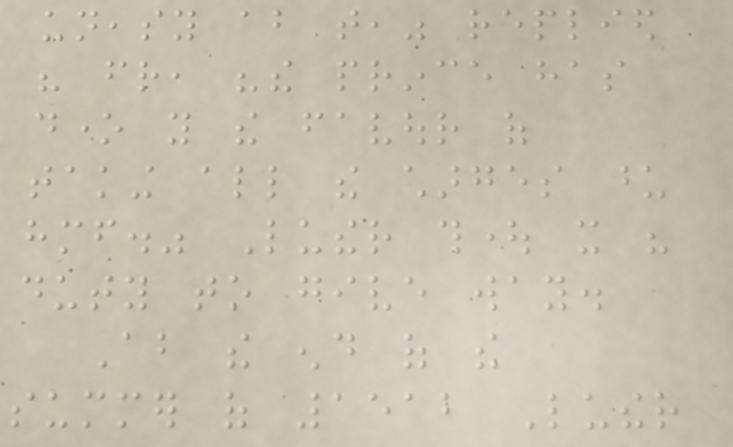uneasy about that," replied
his friend, "the prince has
done you the favour of
taking all the charges upon
himself." Luther thought it his
duty to give way.
About the end of the
summer of 1512 Luther
